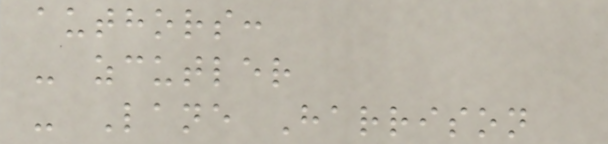authors:
- zcutler
- Lane Harrison
